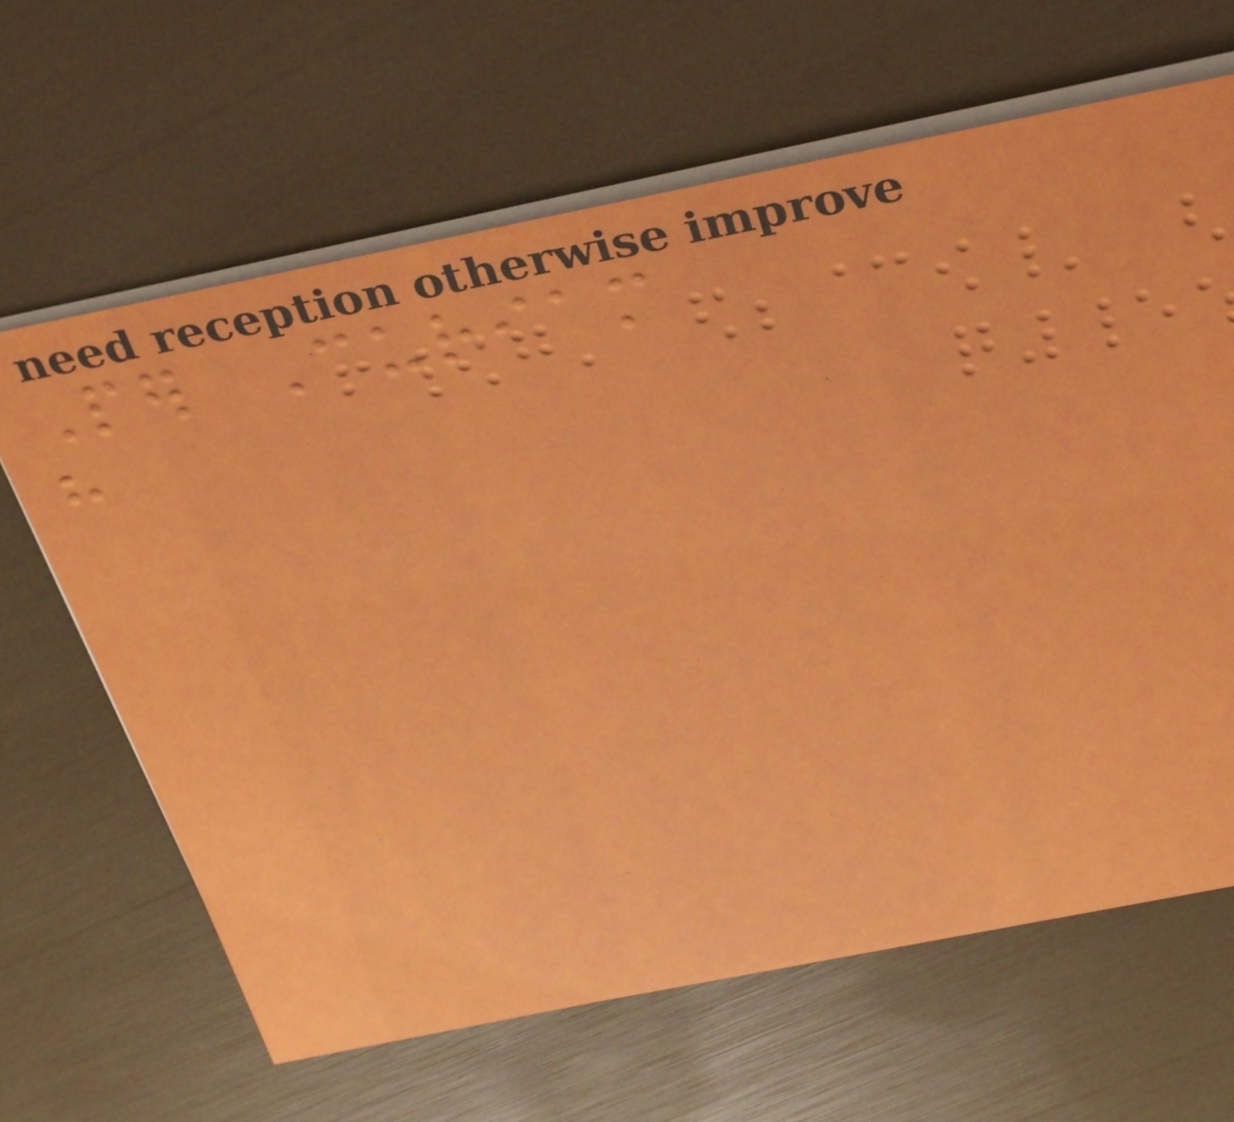Per Curiam
have
